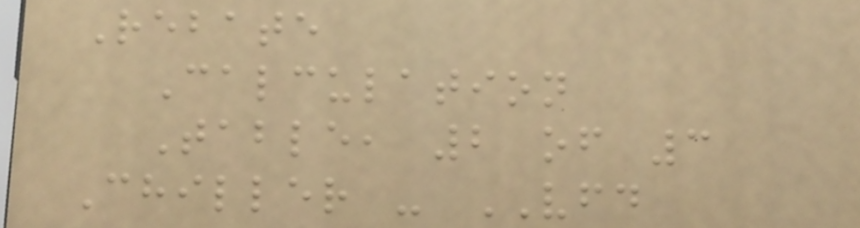Rebate
Calculation
Table, 2 of 3
Chiller - VFD
